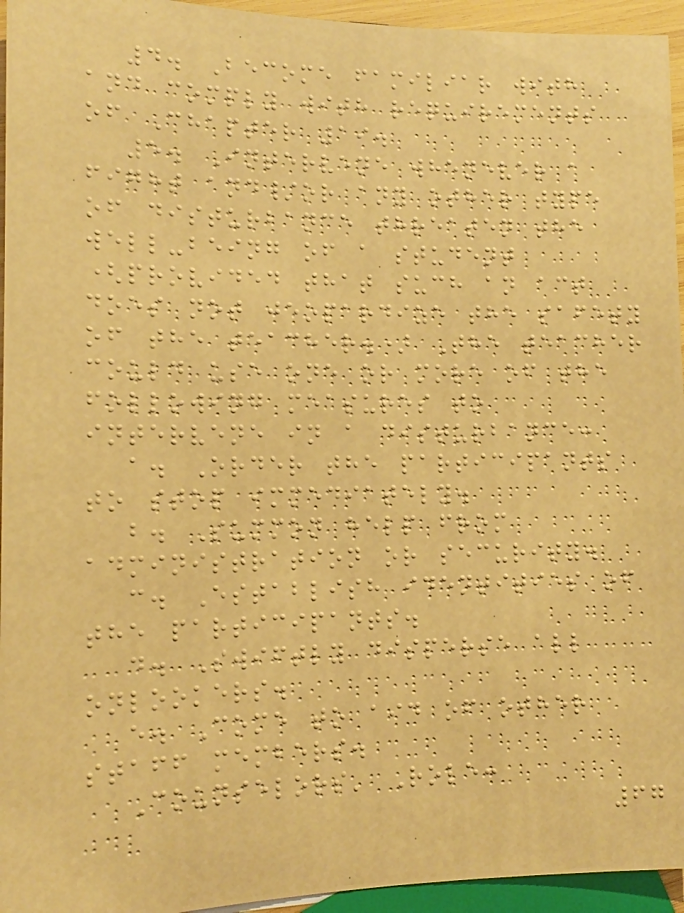4. Become familiar with
and comply with requirements
of Chapter 19.
5. Intervene whenever a
fight and/or any other type
of disturbance threaten the
well-being of a student
(provided that such an act
does not jeopardize the safety
of the teacher.) The teacher
could use one or more of the
following measures to
intervene in a disturbance:
a. Order the participants
to stop immediately.
b. Summon help from
administration or security.
c. Establish identities of
the participants.
d. Swiftly disperse all
onlookers.
e. Come to aid of other
staff members.
Counselors' Role:
67
